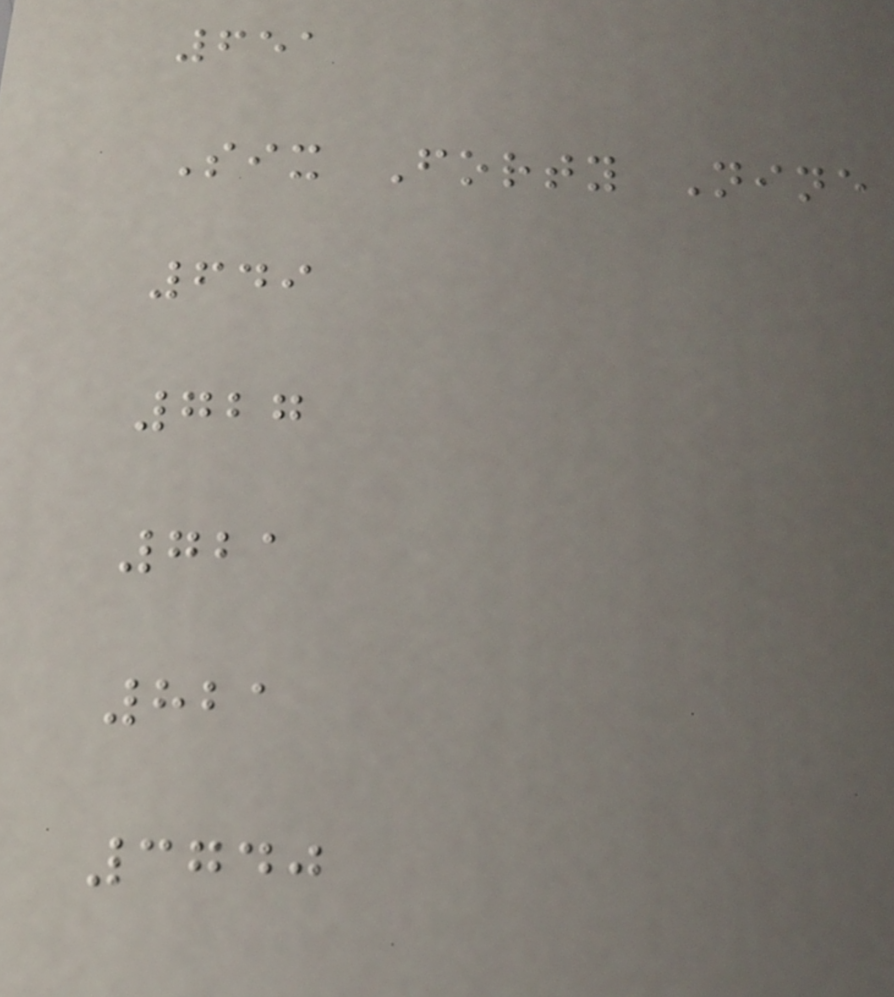651
Six Forty Nine
649
727
721
821
3740
